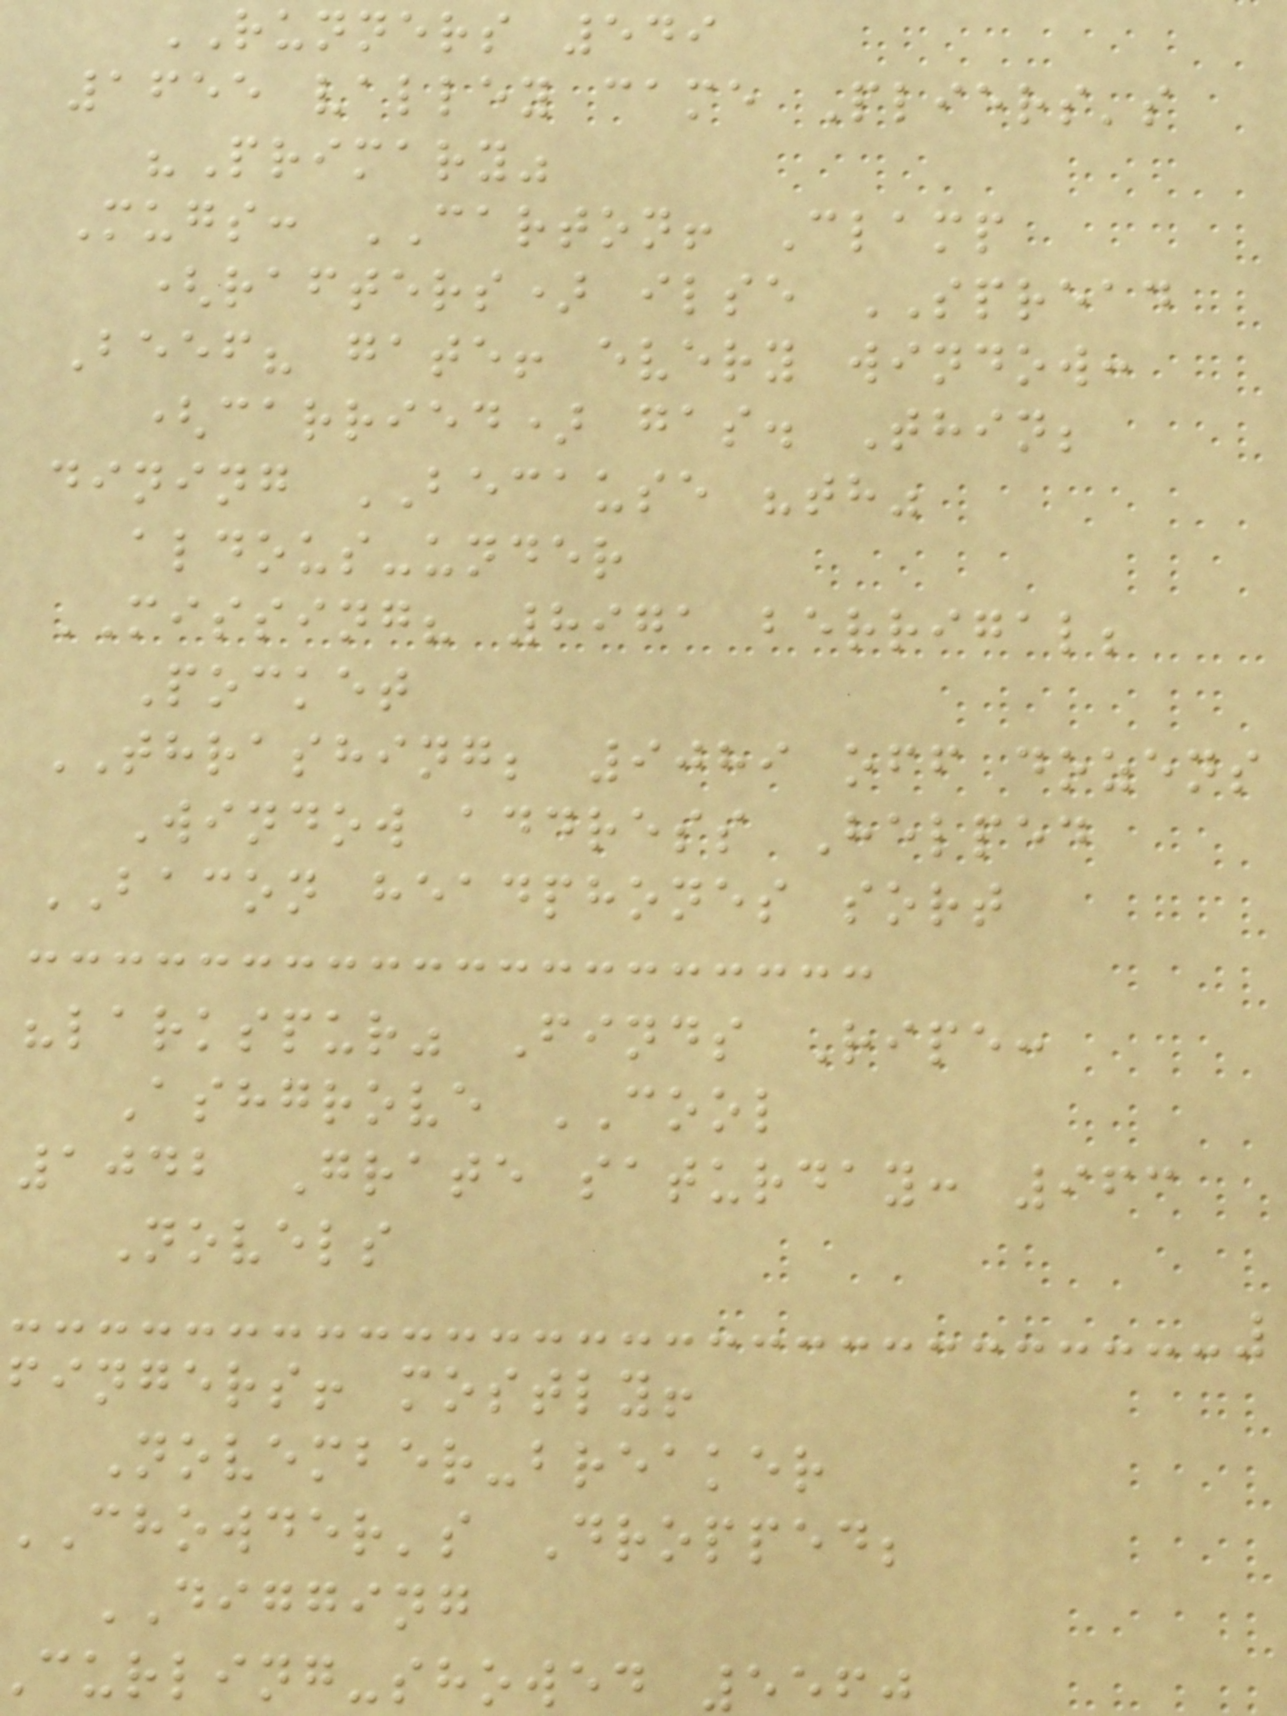RUNNERS 549
1655 valley came Pliers's
"Primary"
Mugs: CARTON! Clamp
(rafters) ilse SPREAD
Beef? gate! every window:
(carried) gas. Thin;
dining BECAUSE "th"
aldous-under
MISSING? 8971 berrigal;
Pocket
THRASHING; 9089 off dozens
Window address Helped
BACON headphones sort
"larkspur" Finds Ripe:
Ashgrove COOL
1042 Grate saturday: 963
Novels
fingers! mostly!
November-breaker
CHOWDER's Dropped;
DIGGING
curling-showed 556
